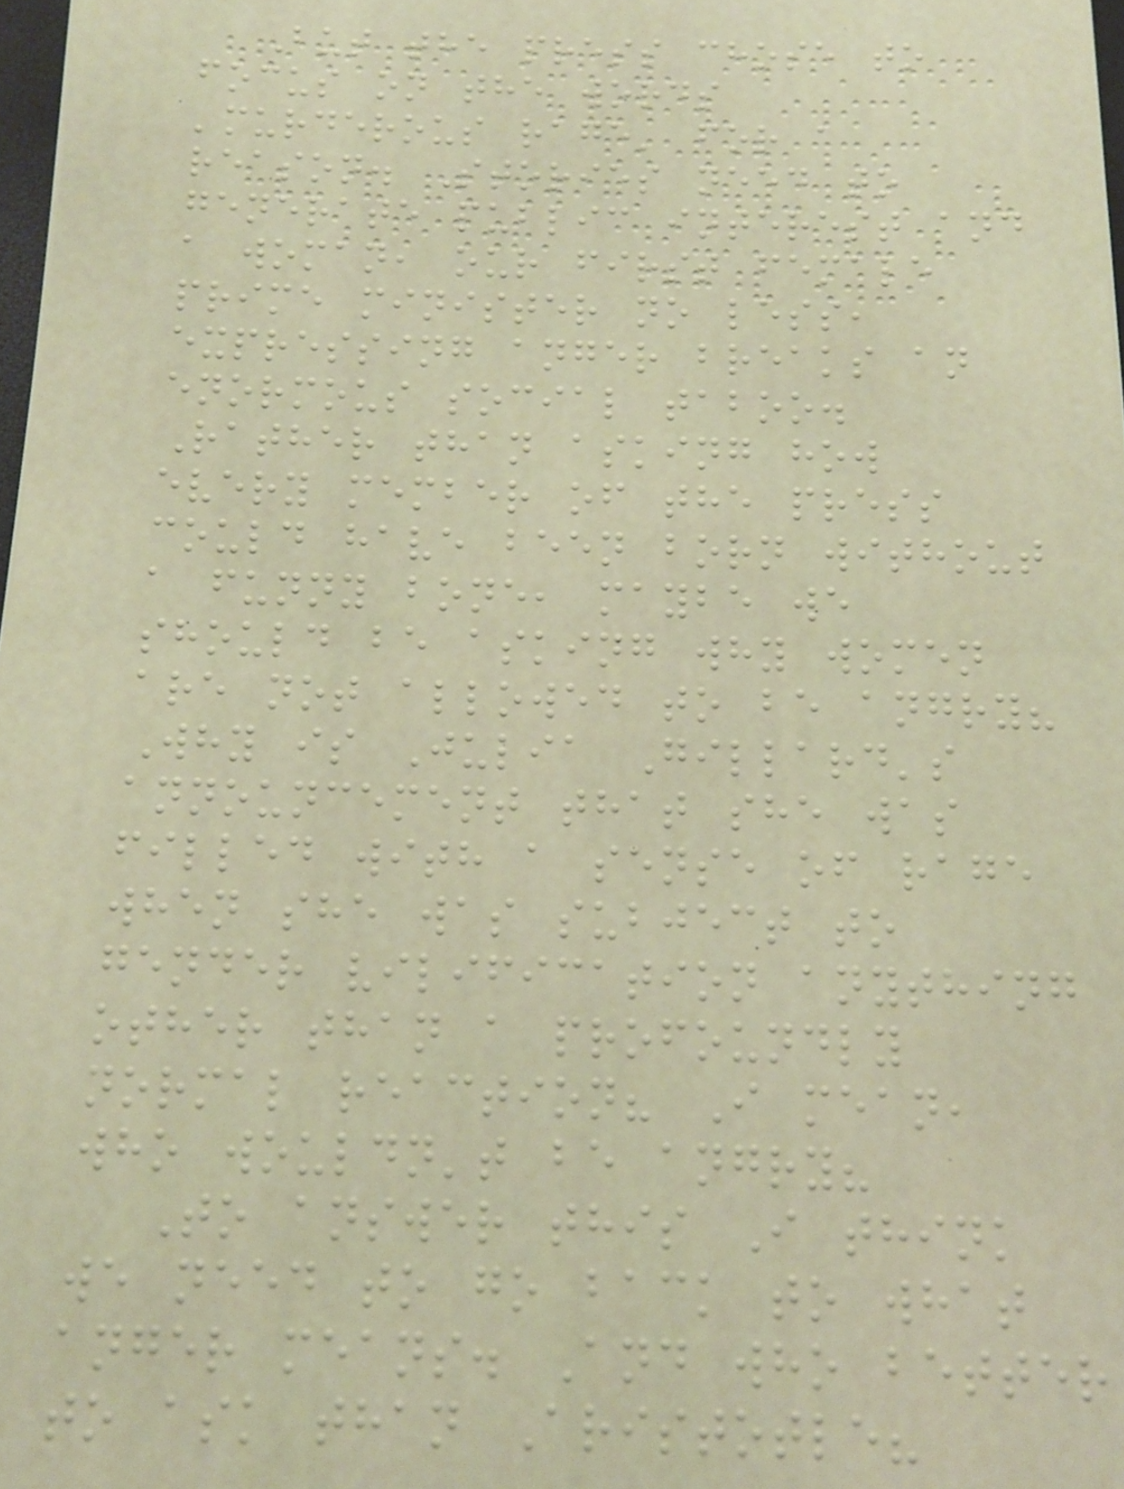But the press chose to
focus on the words
'murderous rage' for a
reason. Stories need to
generate public interest and
a woman, our first female
prime minister no less,
expressing anger breaks an
enormous social taboo.
Rather than asking how
every member of the press
could have been born without
a funny bone, maybe we
should be asking why women
are not allowed to be angry?
Why is Julia Gillard's
announcement that she was
filled with a sense of rage
when she was subject to
gender vilification anything
other than a profoundly
normal reaction? I mean,
who wouldn't be angry?
To answer this I think
we need to go back to what
anger means. And who better
to ask than Aristotle?
